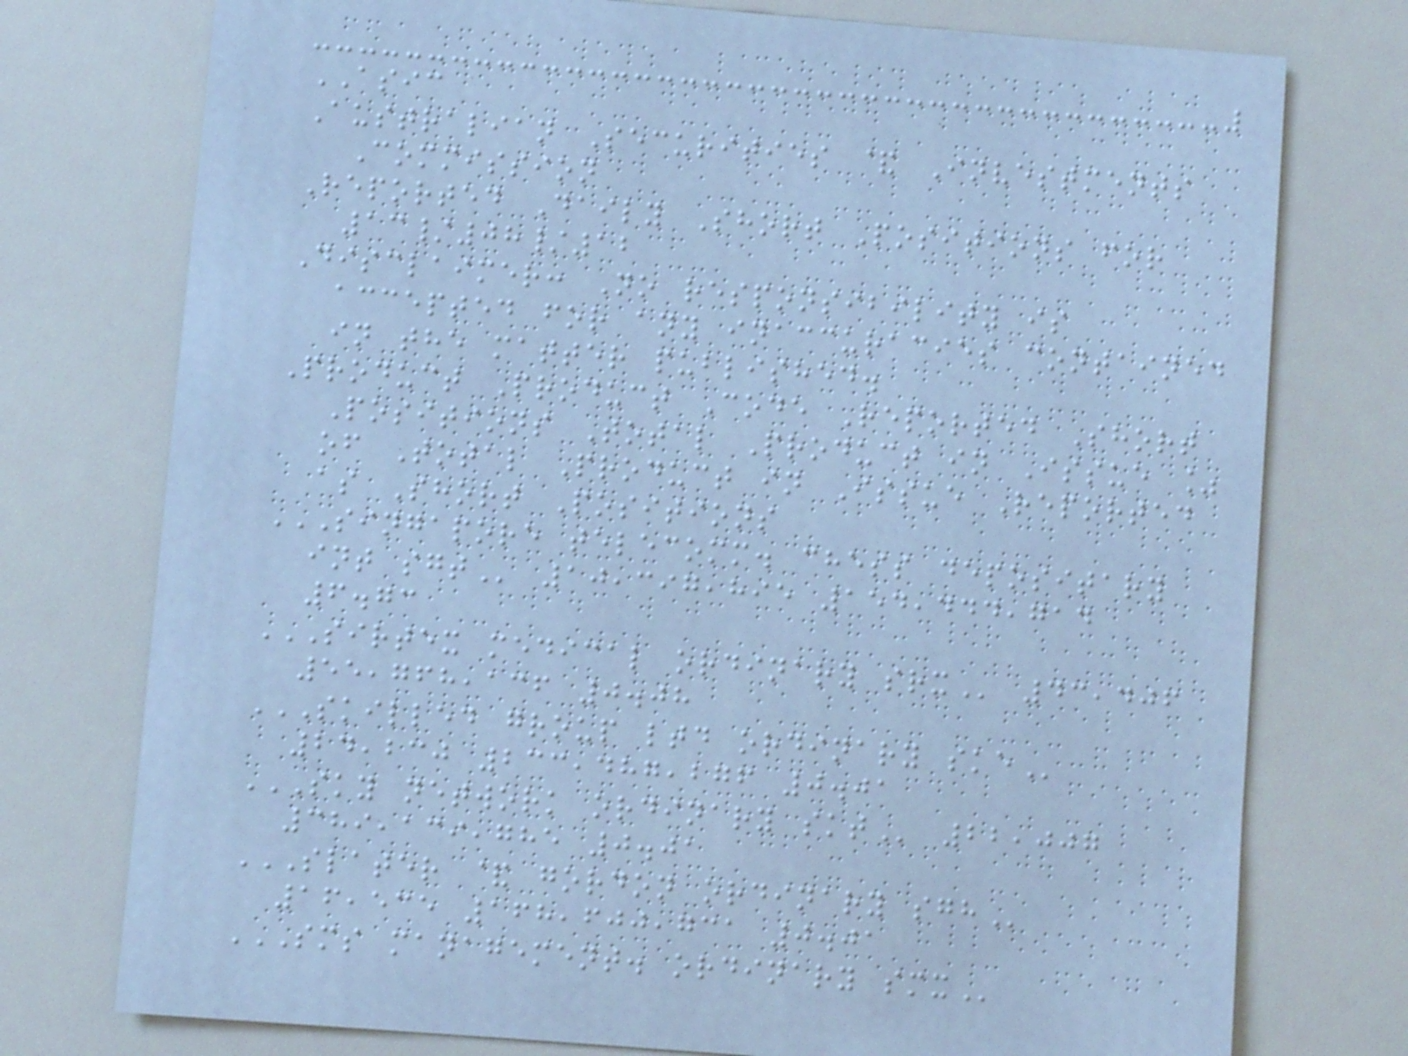ASIC
Australian Securities & Investments
Commission
Reported Daily Short Positions for
13/08/12
Disclaimer: No responsibility is
accepted for any inaccuracies contained
in the matter published.
Product Product Code Reported Short
Positions Total Product in Issue %
of Total Product in Issue Reported
as Short Positions
SINGAPORE TELECOMM. CHESS DEPOSITARY
INT SGT 10,397,895 154,444,714
6.73
SIRTEX MEDICAL ORDINARY SRX 43,406
55,768,136 0.08
SKILLED GROUP LTD ORDINARY SKE
24,230 233,487,276 0.01
SKY NETWORK ORDINARY SKT 22,007
389,139,785 0.01
SLATER & GORDON ORDINARY SGH
16,535 168,600,731 0.01
SMS MANAGEMENT. ORDINARY SMX
